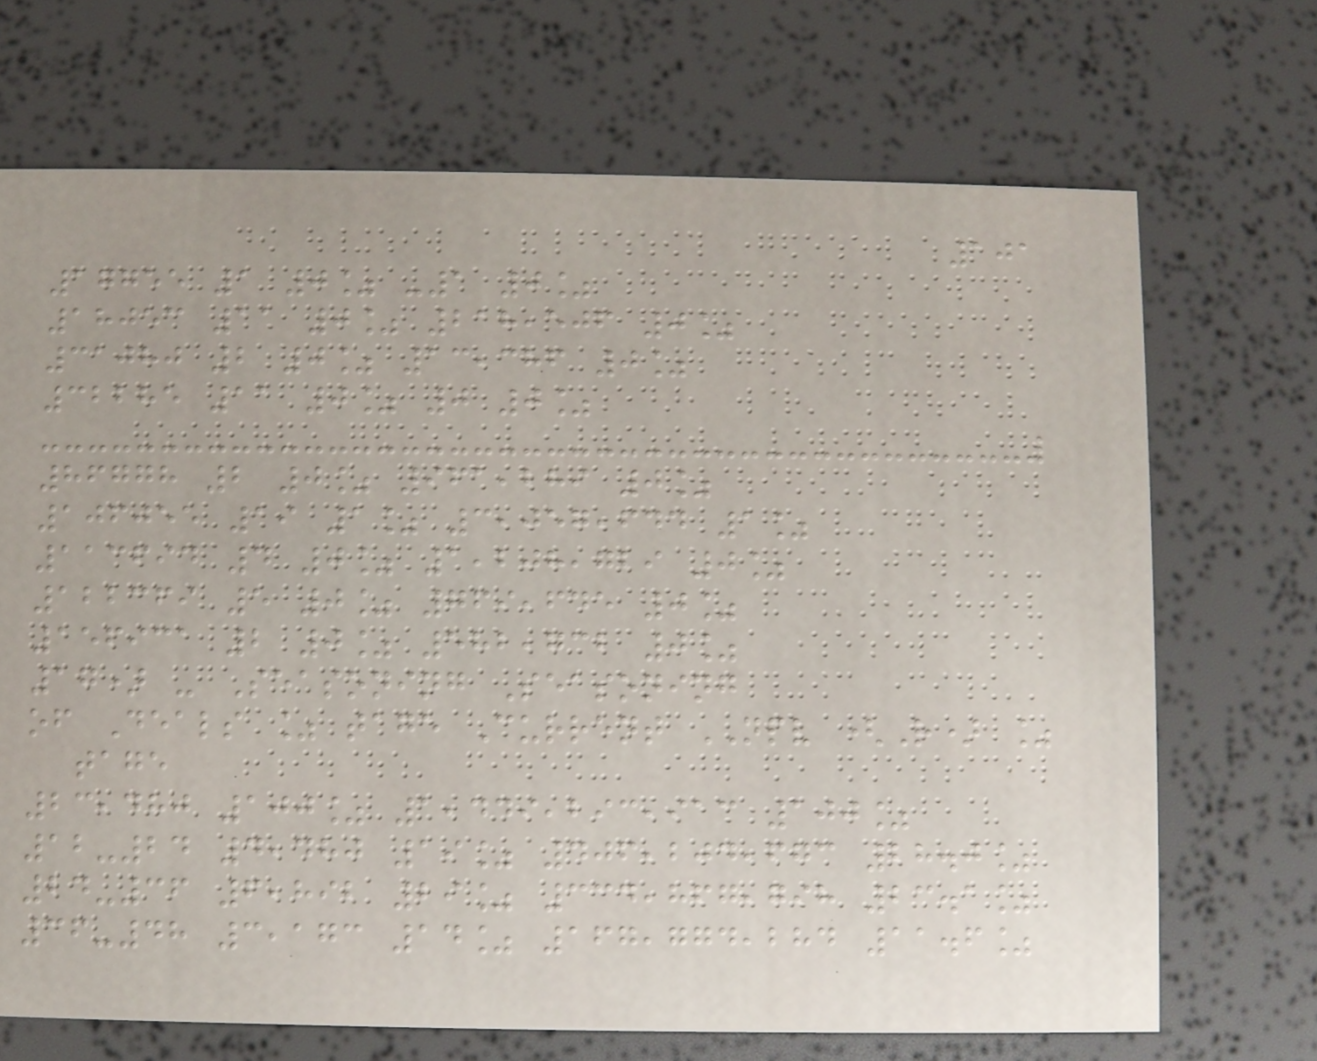101
17755 1 0% -1 0%
18053 11 0% 218,506 0%
31080 2 0% 13,386 0%
32285 11 0% 0 0%
86778 2 0% 961,289 0%
106055 19 1% 3,057,644 1%
113694 4 0% 1,208,729 0%
122369 5 0% 769,645 0%
156931 2 0% 582,732 0%
17) - Seasoning Seasoning
of Deals % tage Current NPV (R) %
tage
23,480 100% 1,449,293,913 100%
12-24 4,480 19% 406,204,673 28.0%
24-36 6,892 29% 334,867,798 23.1%
36-48 3,173 14% 167,774,284 11.6%
